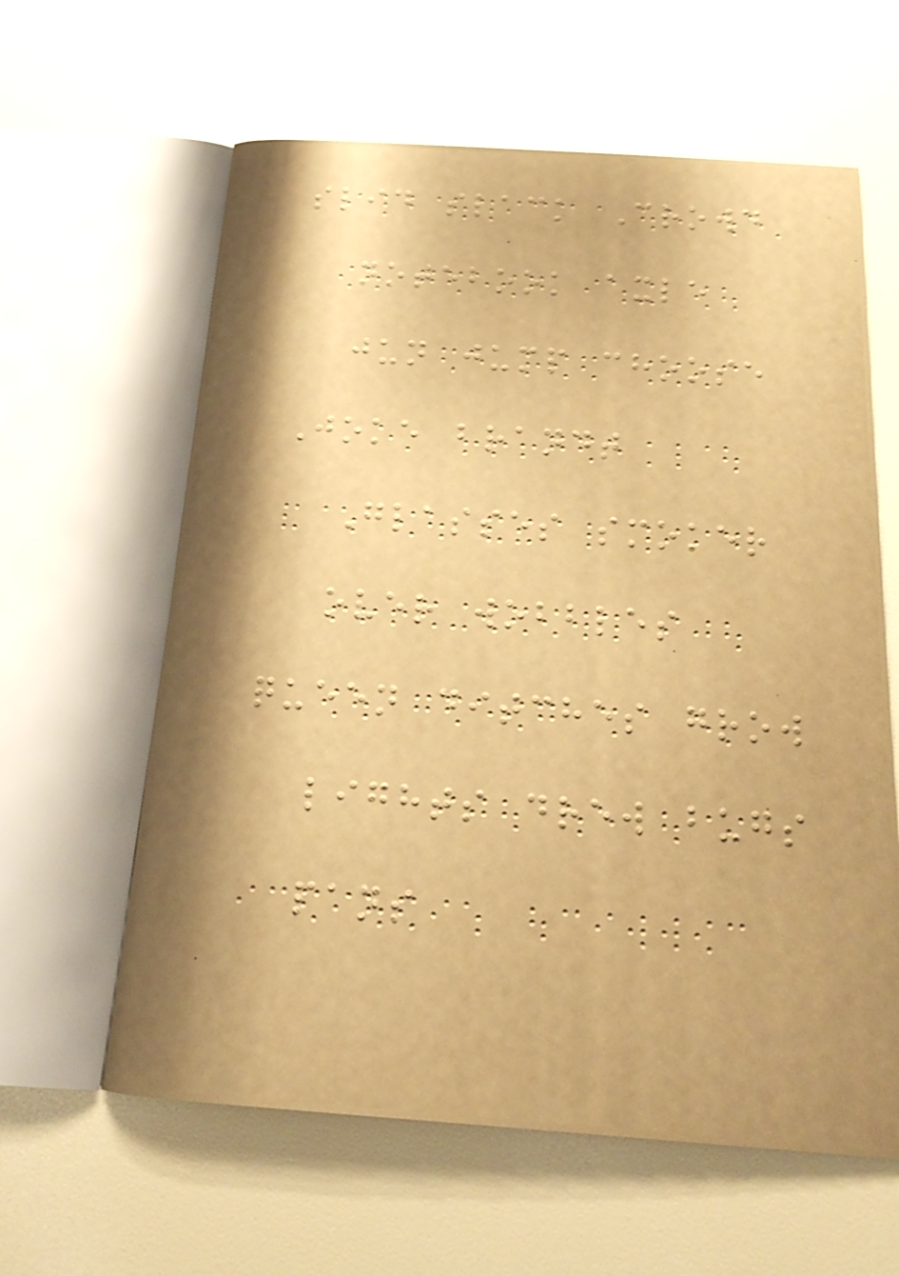slid slack Crowd
notebook axle
jun jump choose
Joke brandt
Glasses smoker
over wobbles
queen ditches grow
lights drew bugs
pans
